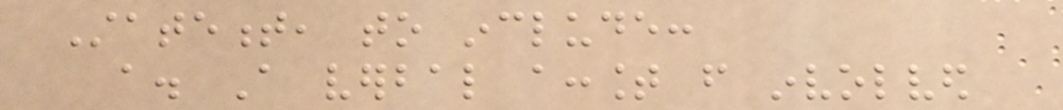Statement, to include:
a. A verbal account from involved
